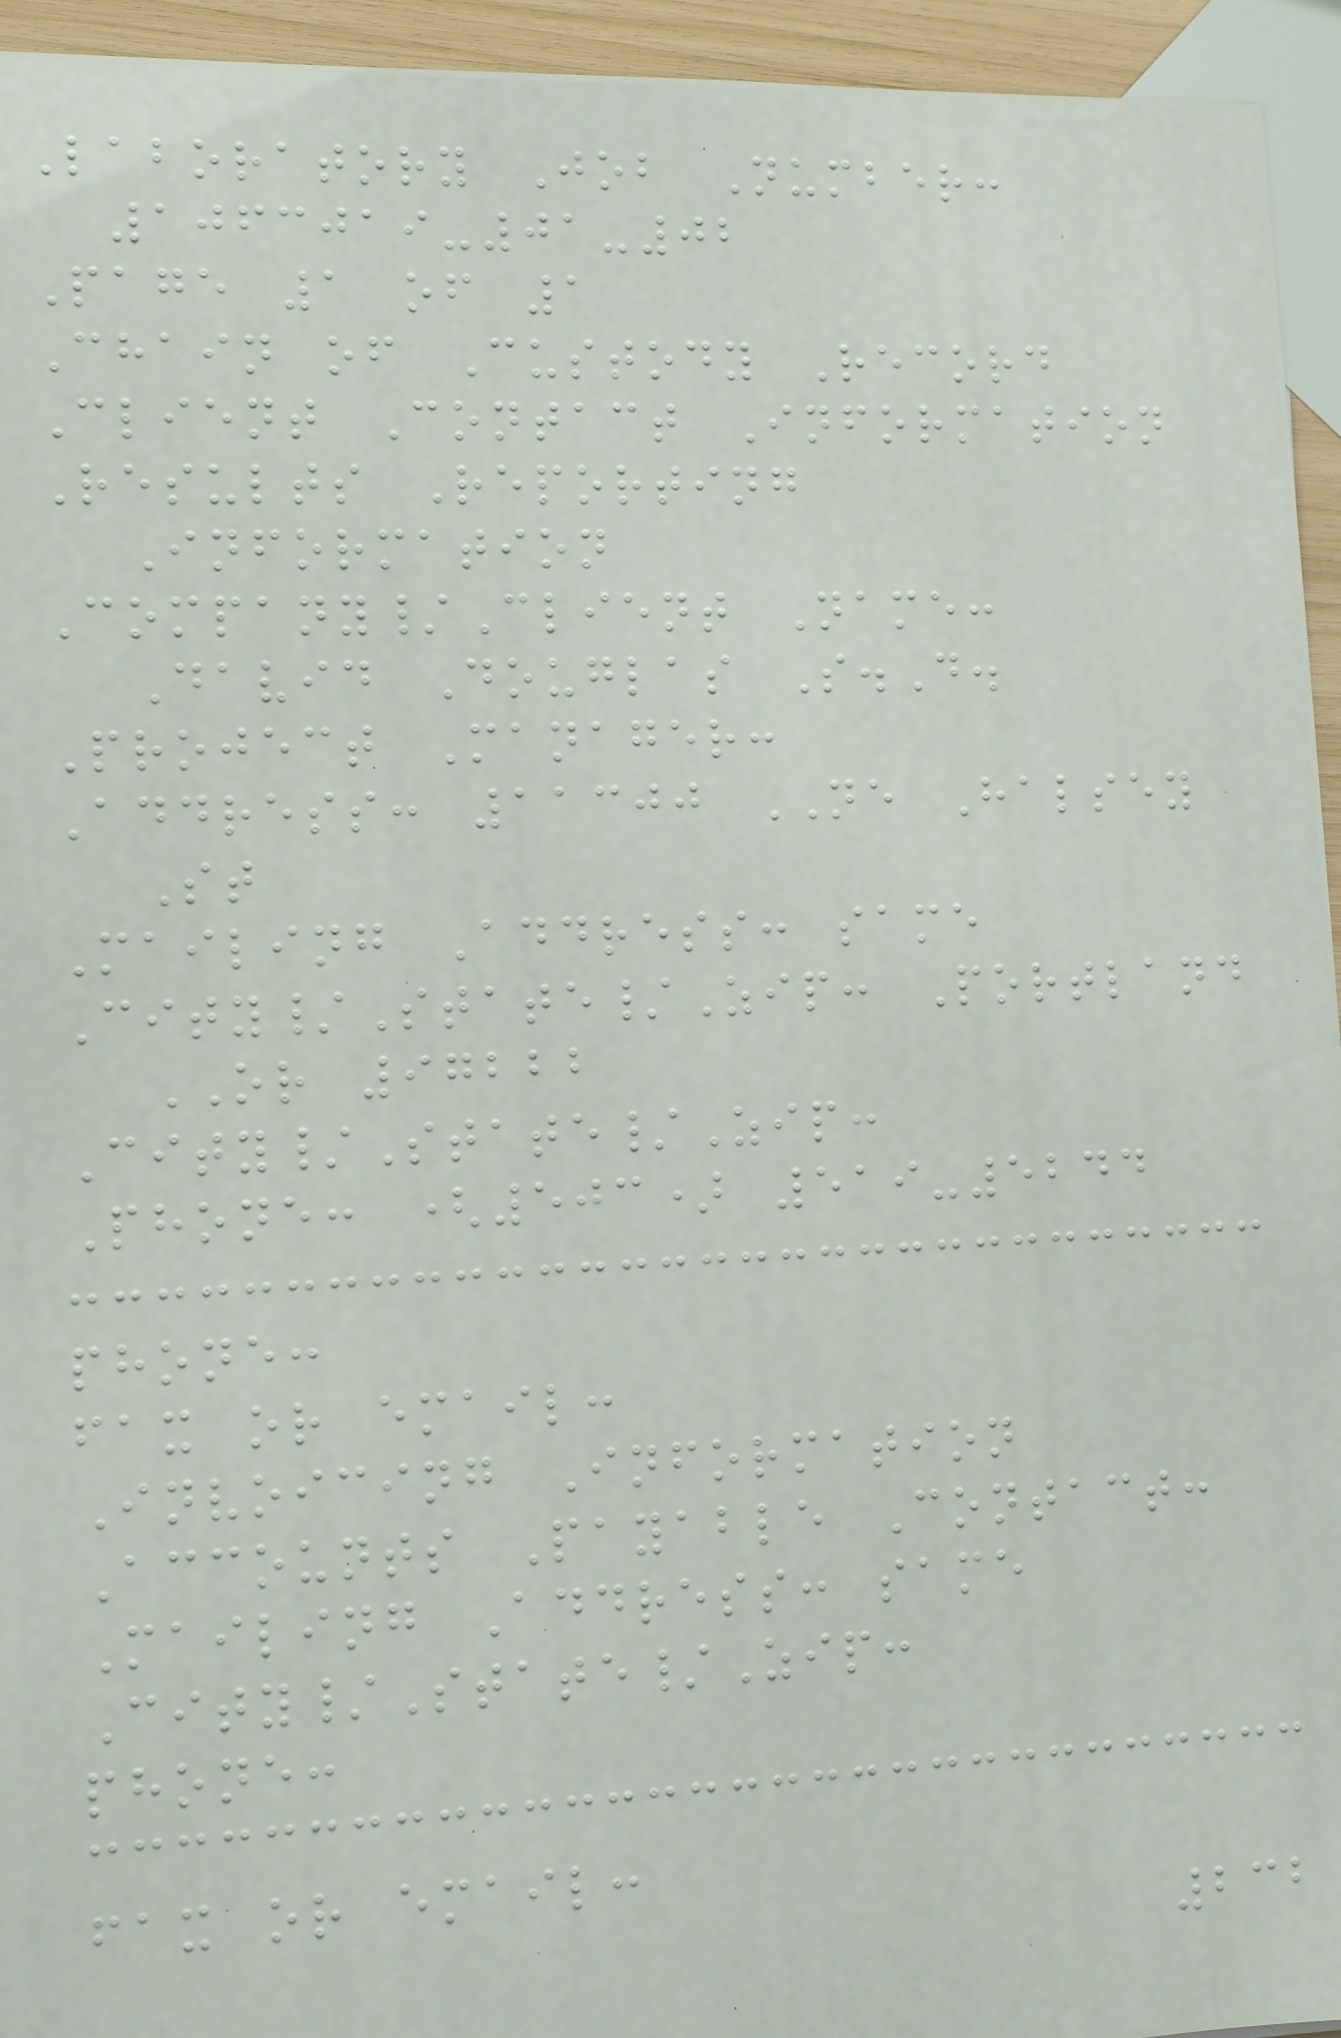Laboratory Job Number:
1063019-01-02
Page 1 of 1
Chain of Custody Record
Client Contact Information
Results Reporting
Information
Company/Client Name:
David Douglas S.D.
Project Manager:
Address: 11300 NE Halsey
St
Mailing Address: same
City/State/Zip: Portland
OR 97222
City/State/Zip:
Phone: (503) 519-5244
phone:
fax or email:
Invoicing Information
Accounts Payable Contact:
Mailing Address: same
City/State/Zip:
phone:
fax or email:
232
